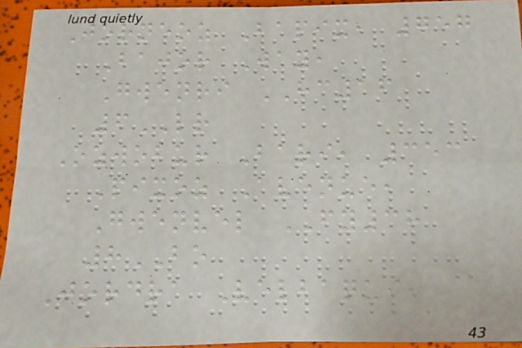Jorneoz Bapix, 757
Bajor Way,
Gwenri HC16
6LR
Ozwobur Bari, 353
Pixoz Avenue,
Gwenvel FY38
8BO
Jordra Velbaqui,
